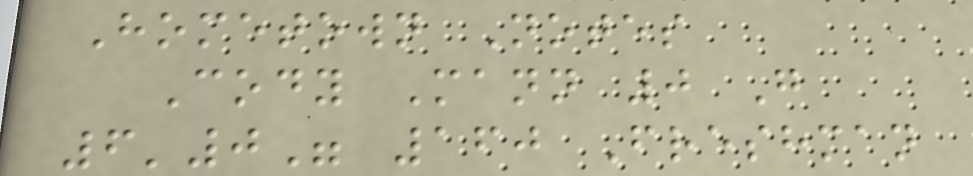Hometown Notes
Cody Mann 0 G
6'0" 160 Freshman
